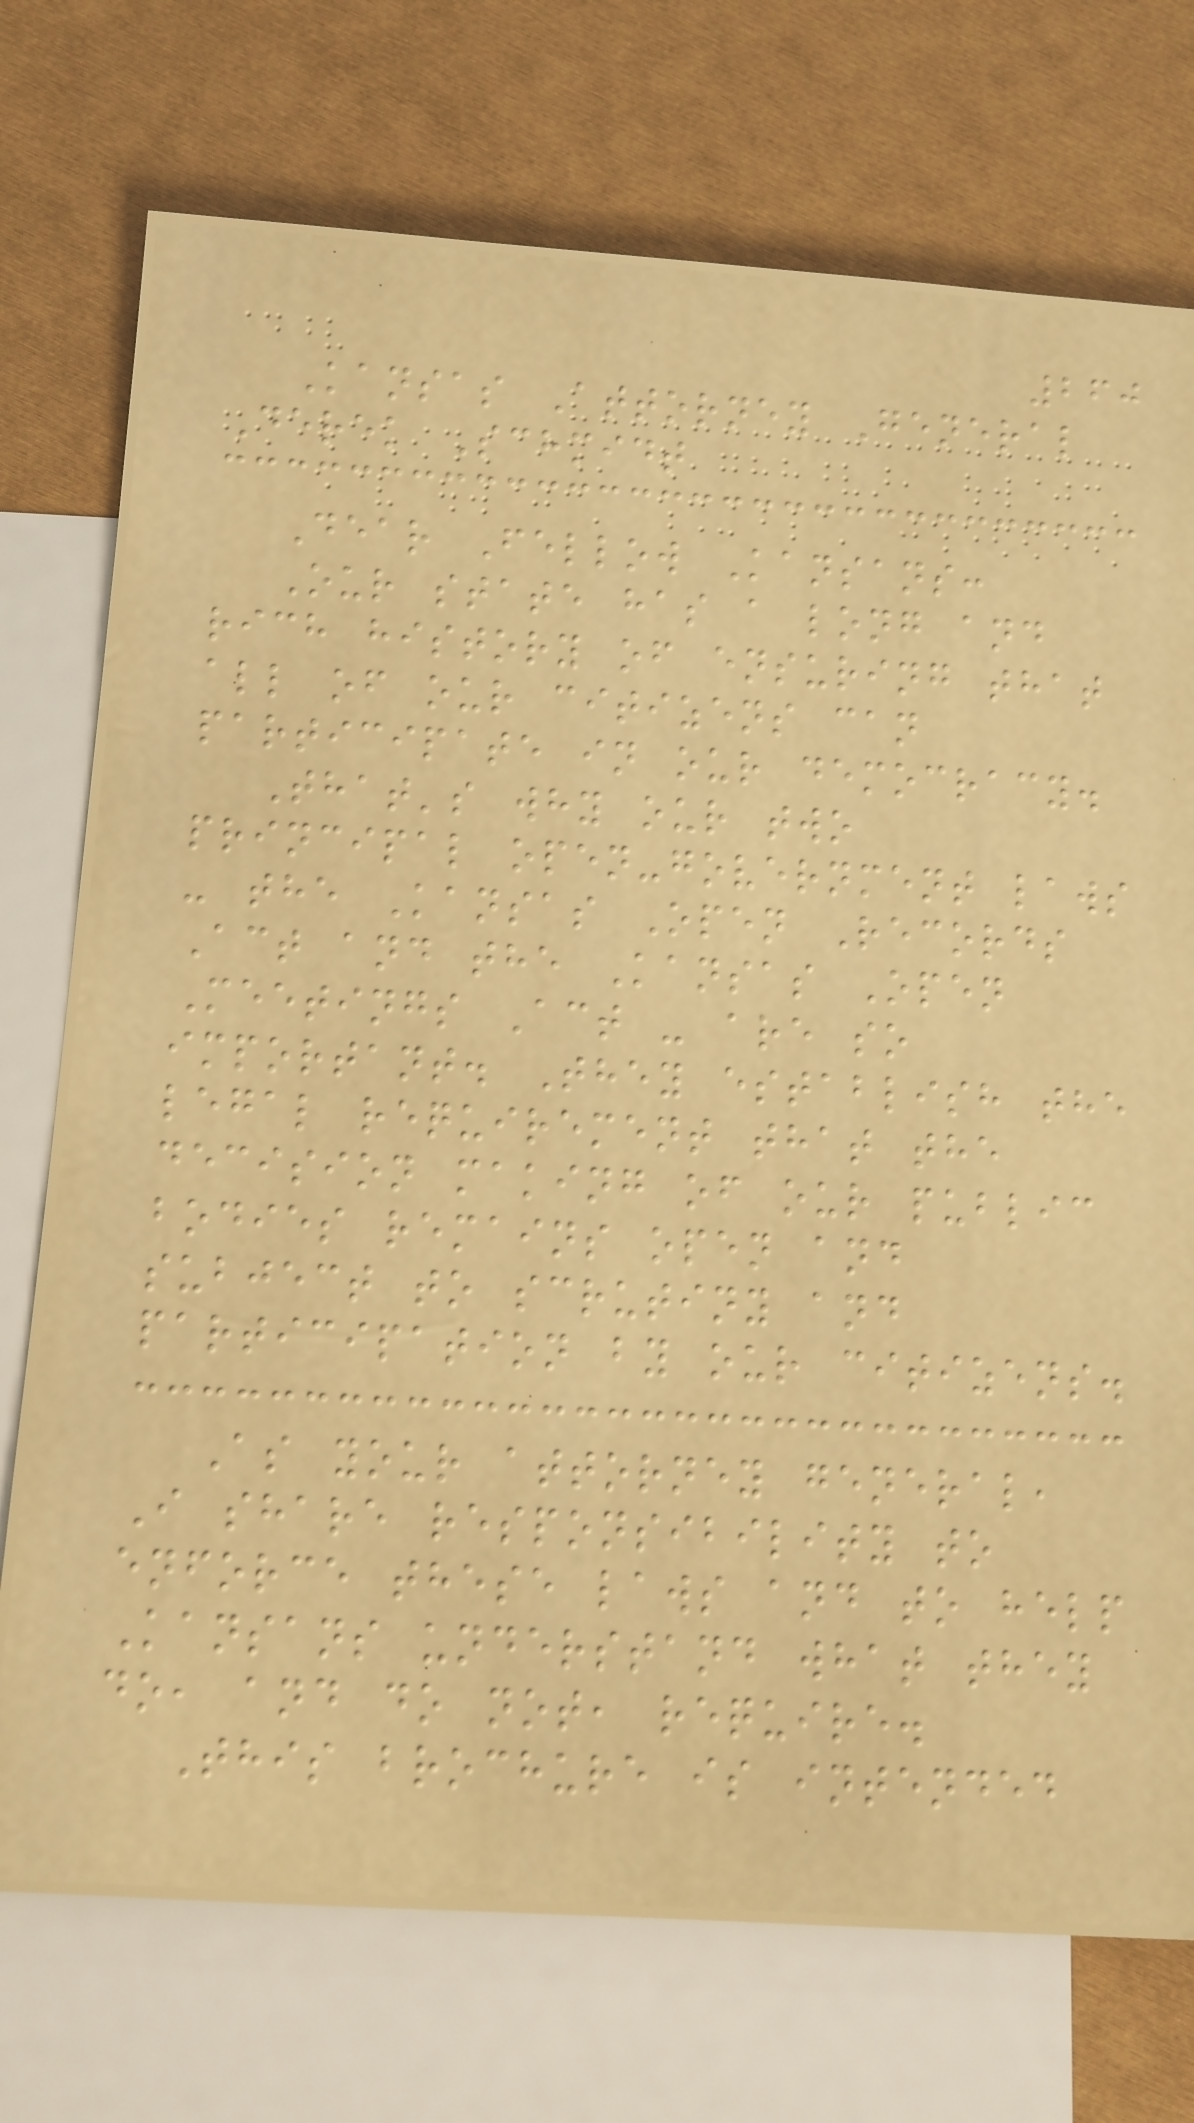260
Kansas Attorney General
Derek Schmidt
Dear Fellow Kansans:
Our state has a long and
rich history of ensuring that
all of our citizens can
participate in our democracy.
That's why our two
principal open-government laws
- the Kansas Open Records
Act and the Kansas Open
Meetings Act - are so
important. They establish the
legal requirement that the
decision making of our public
bodies remains open and
subject to scrutiny and
participation by our citizens.
As your attorney general,
I share responsibility to
enforce these laws and to help
Kansans understand what they
do, and do not, require.
This brochure is intended
